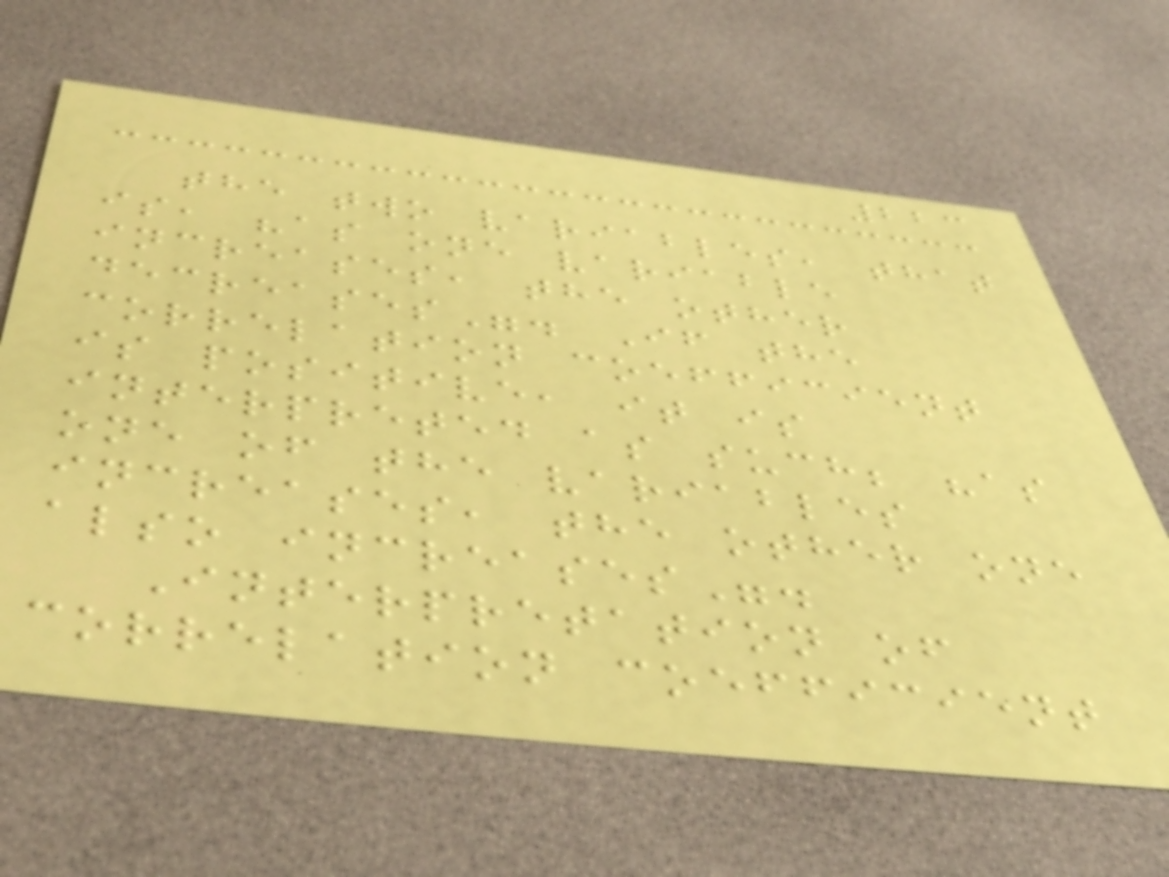223
the two variables, that
is, "as one variable
increases, the other
decreases". If the
correlation coefficient
is positive, it is
interpreted as such; "as
one of the variables
increases, the other one
also increases".
Interpretation of
correlation coefficient
